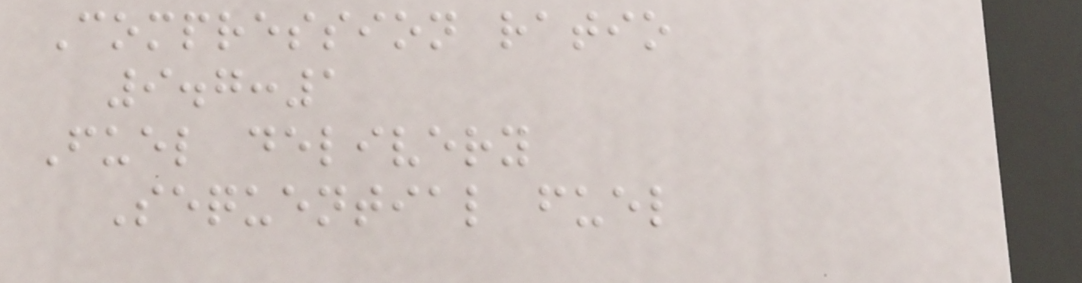Compression ratio
9.7:1
Fuel delivery
Sequential fuel
